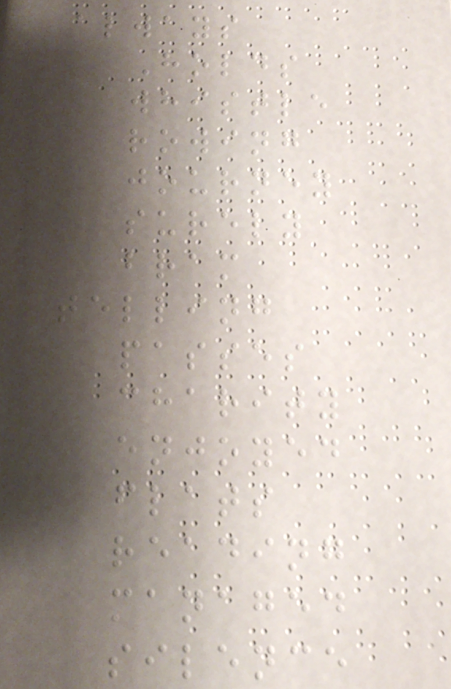always
Holds
whistle
rowing
journey
surely
bram
telling
passes
charity
enjoyed
flats
reading
managed
silence
